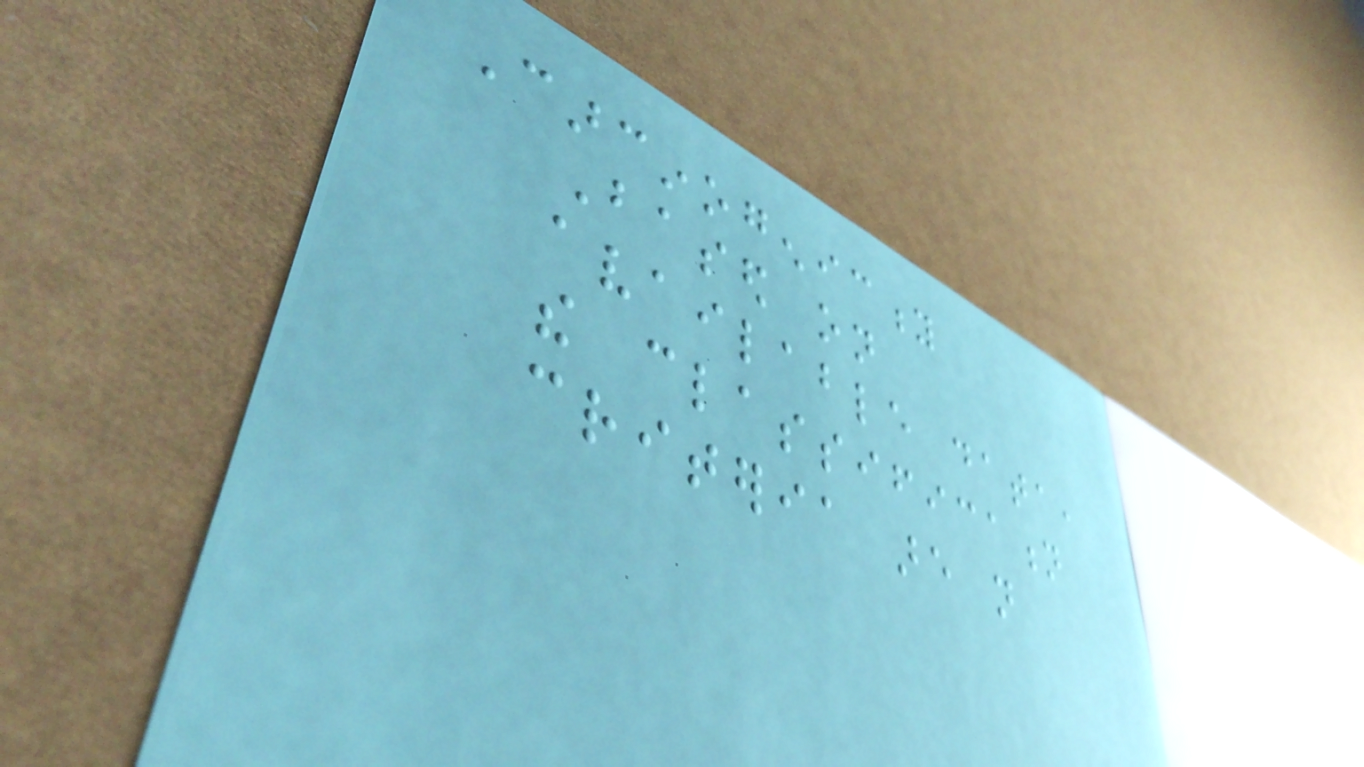Carcinogenicity
Based on
available data,
the classification
criteria are not
